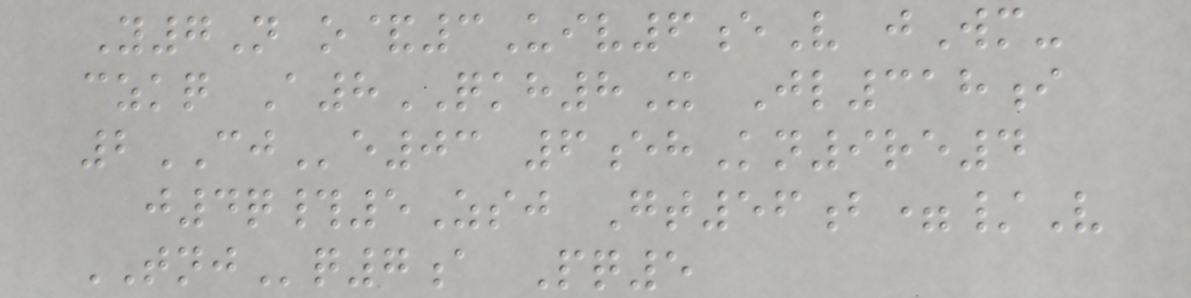Y7N o&3Uiv6eV jWm-
czkq A8QKH8X Jl318i
2CJe03 6ehKn9re4
j4q#5Zsj Gt56b=/V
TNJq7a Pq5
